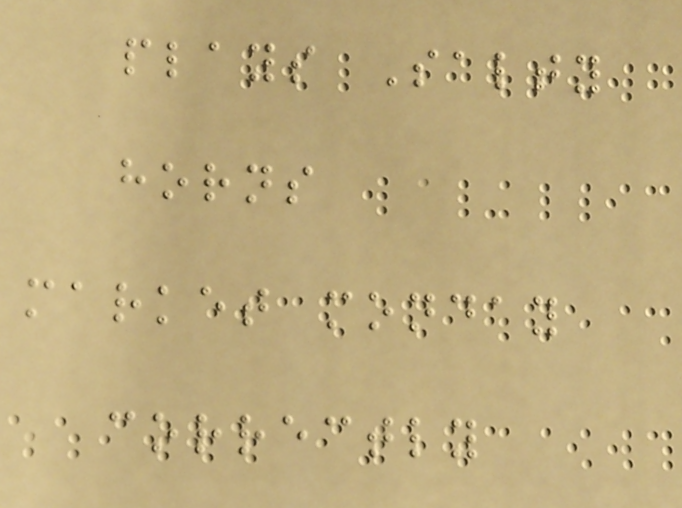plays Salty
horns
market monday
correctly
